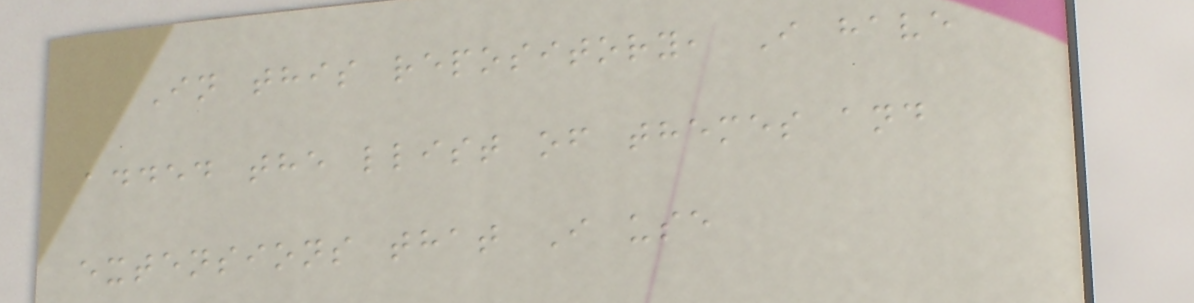In this repository, I have
added the llist of themes and
extensions that I use
